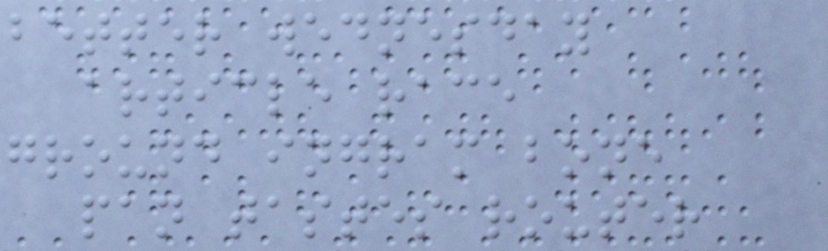better wednesday
article race
ground ingram bone
pan tastes router
